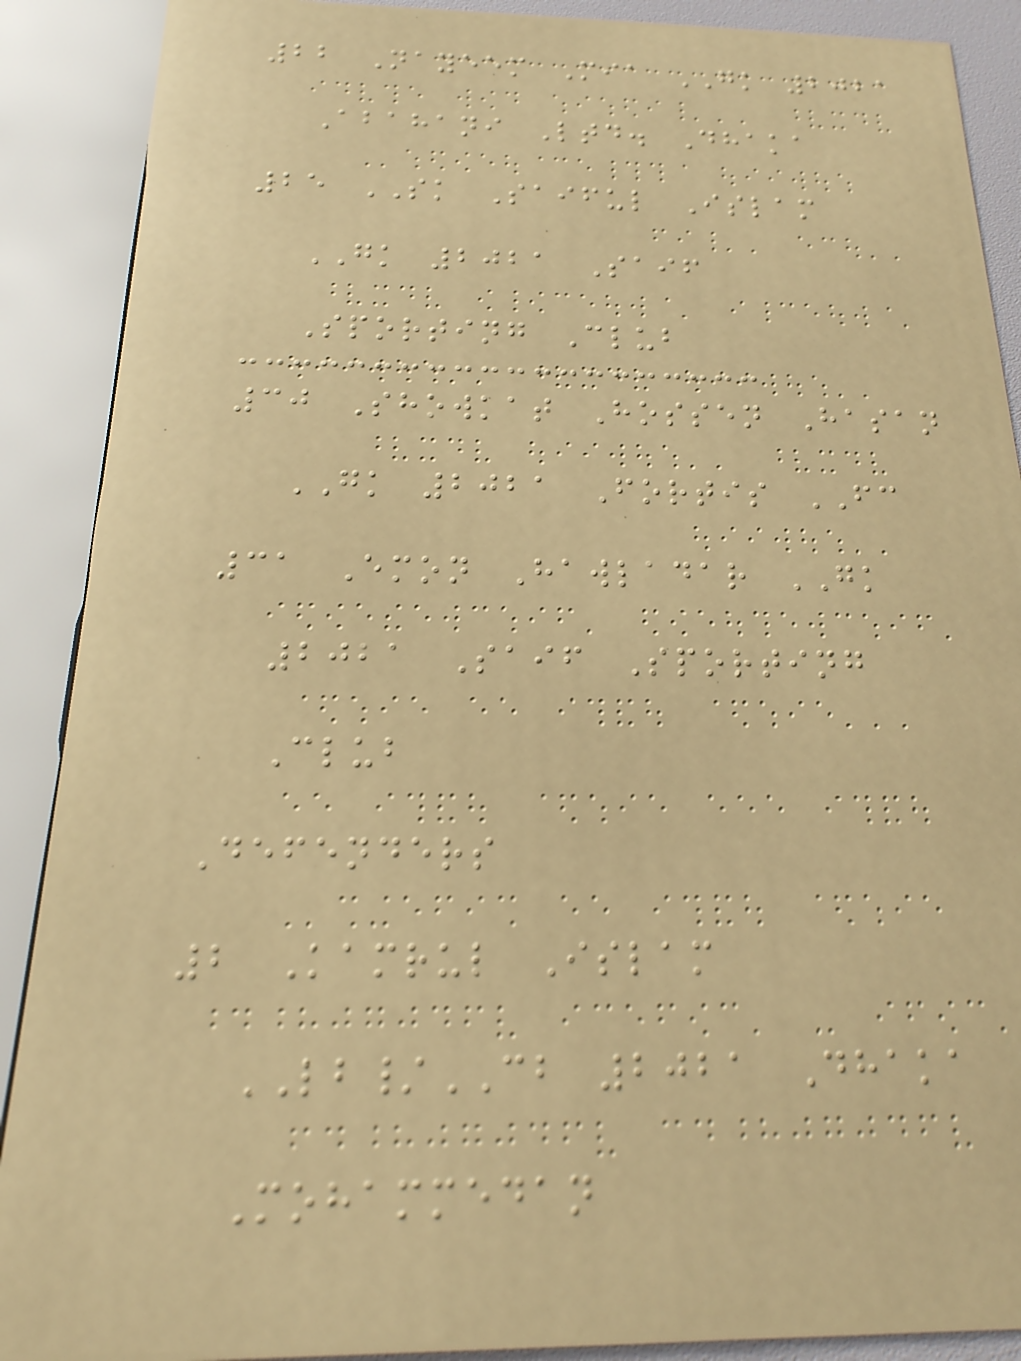22 Nayeem Mia GK 2021
Abahani Ltd. Dhaka
25 SK Saiful Islam
GK 2021 Saif
Sporting Club
30 Showkat Hossen Hasan
GK 2021 Fortis FC
31 Emon Hawladar GK
2021 Saif Sporting
Club
Defenders
2 Kamrul Islam
LB/CB 2021 Dhaka
Mohammedan
